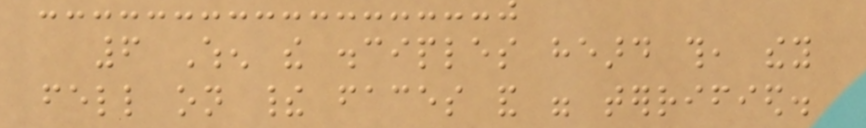6 When the disciples heard this, they
fell on their faces and were terrified.
